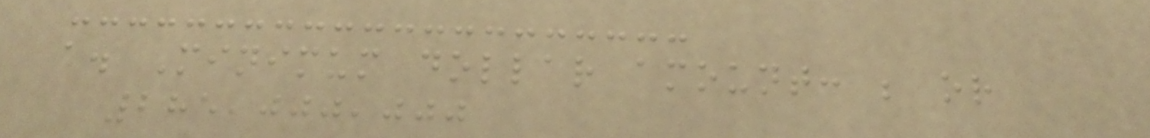a. Minimum dollar amount: ; or
285,000,000
